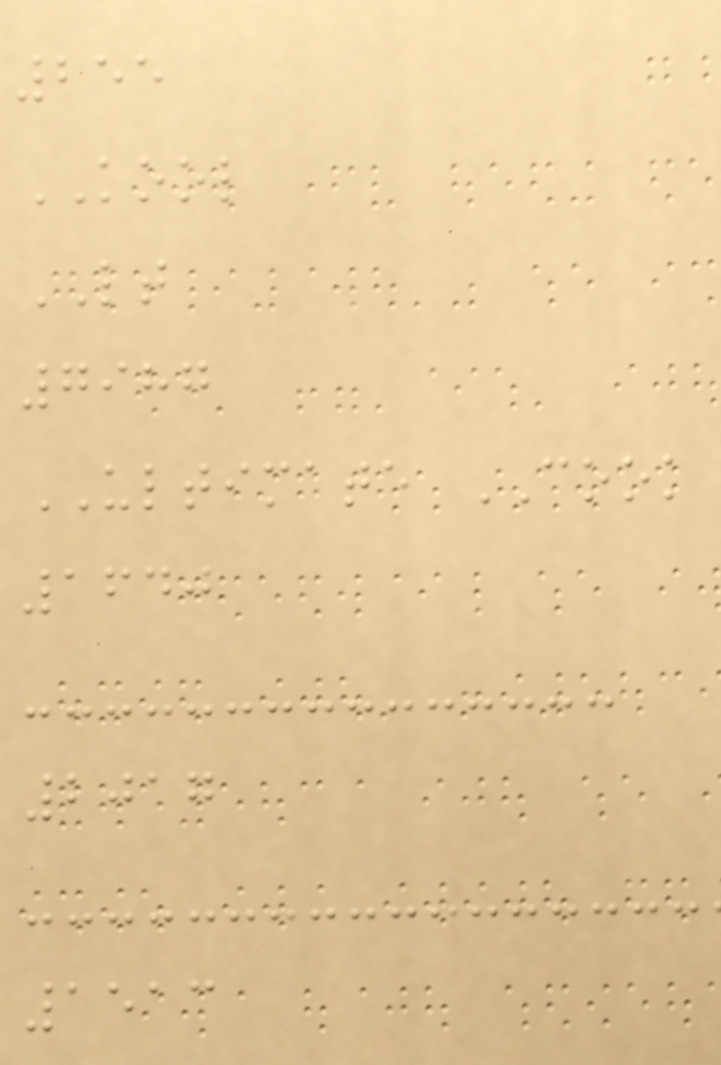255
KOOL
LT
7987
ULTIMATE COOK
1640
2017
1513
